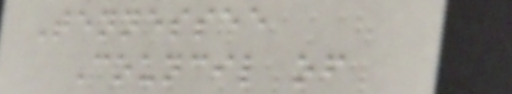Tennessee
Council of
